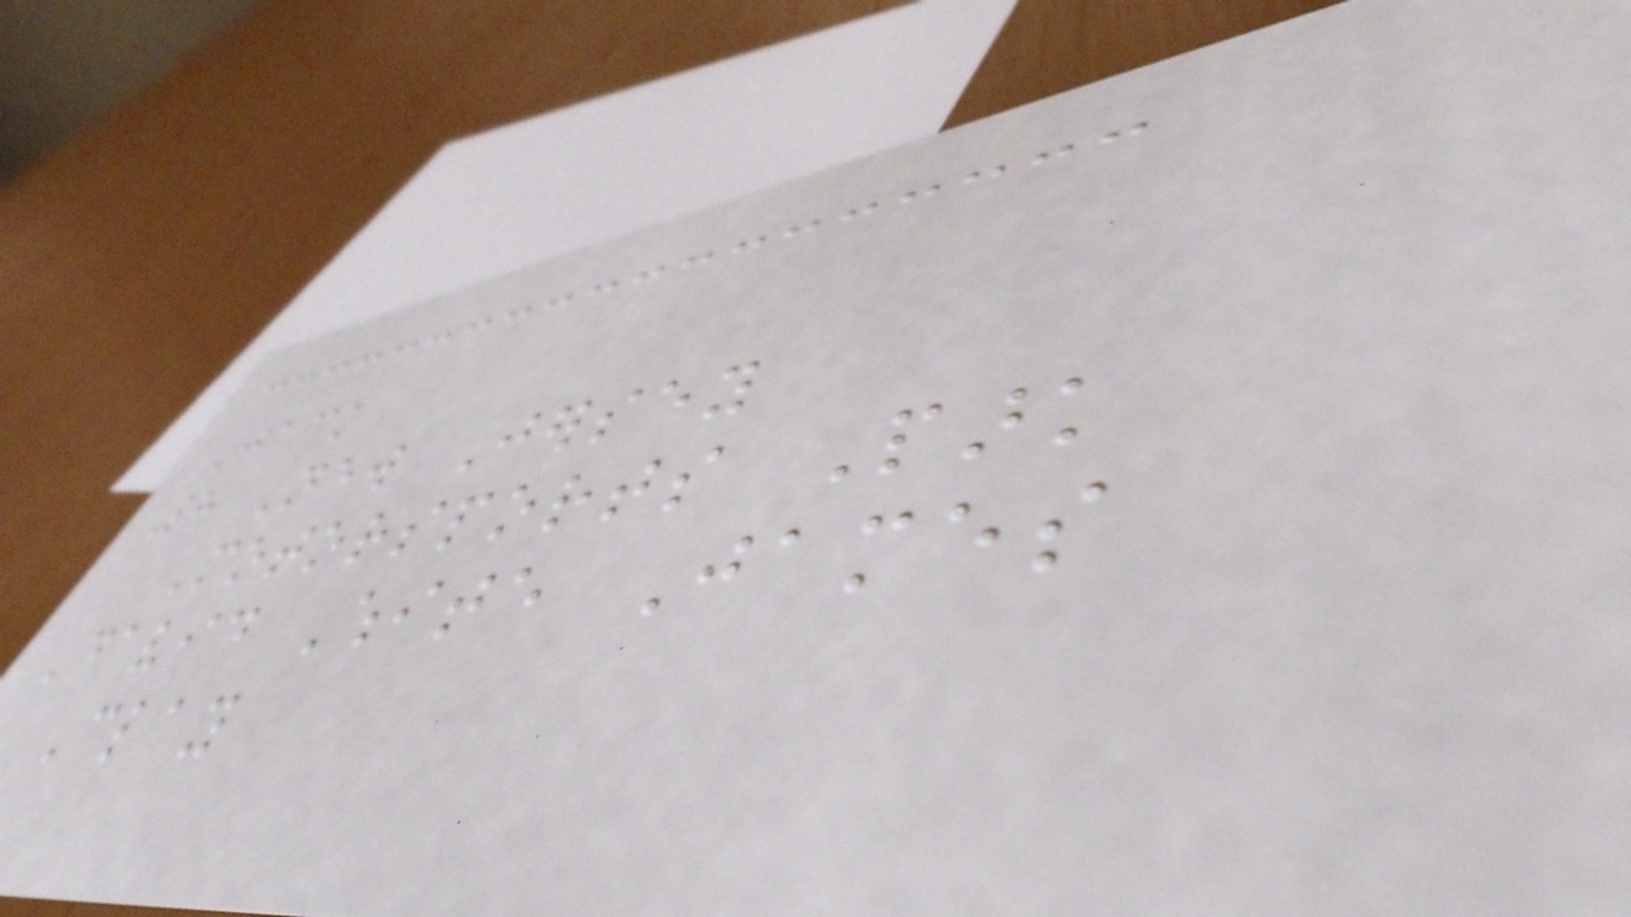Jack
8 New Jersey
Motorsports Park
David White James
Clay
